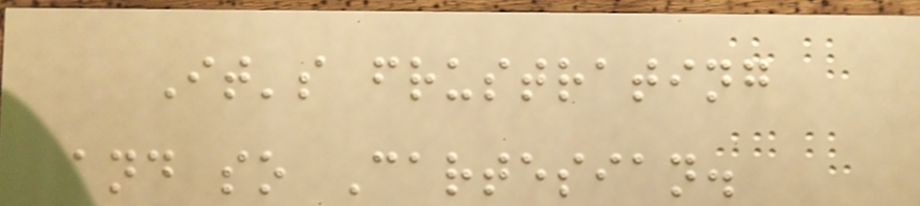It's frustrating
and so Cartesian.
